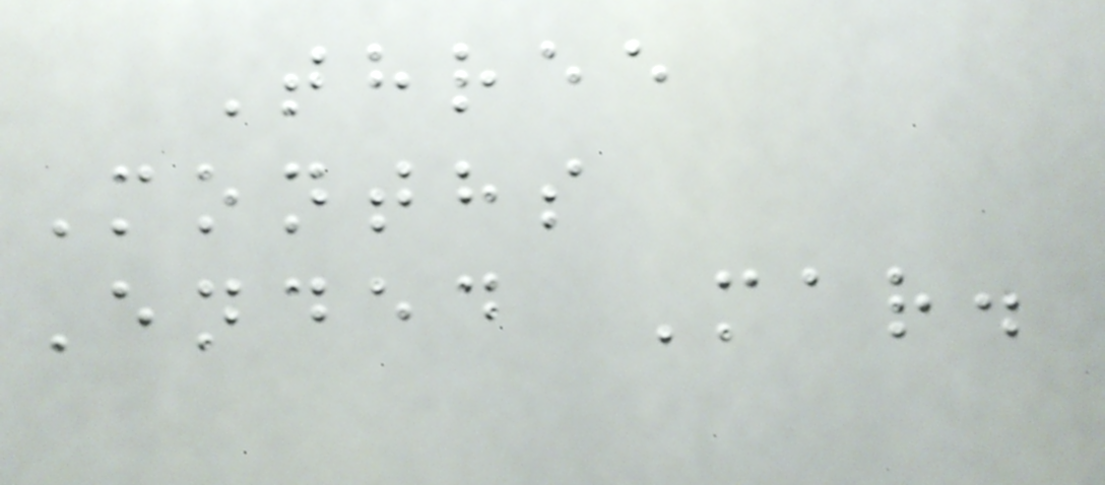Three
Months
Ended Mar.
